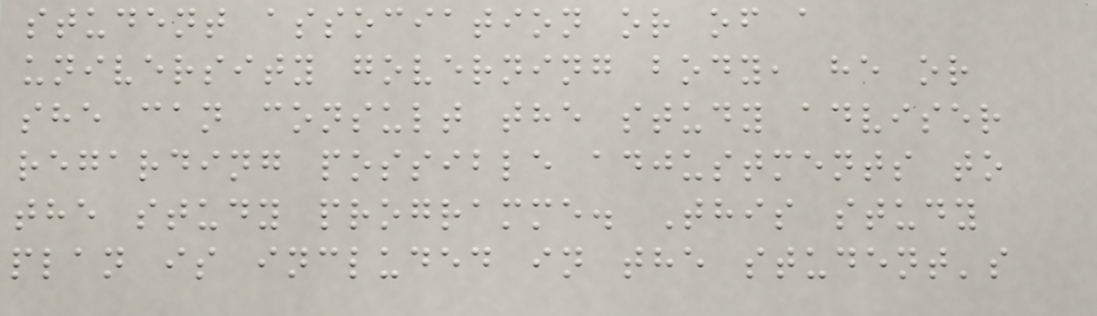student association or of a
university governing body, he or
she can consult the study adviser
regarding possible adjustments to
the study programme. This study
plan is included in the student's
